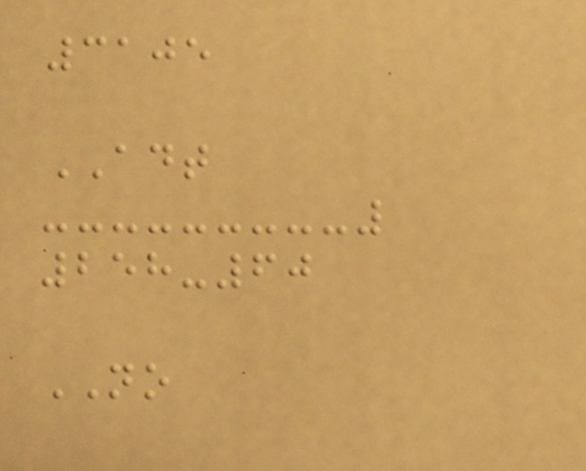3105
ADT
258-60
NO
